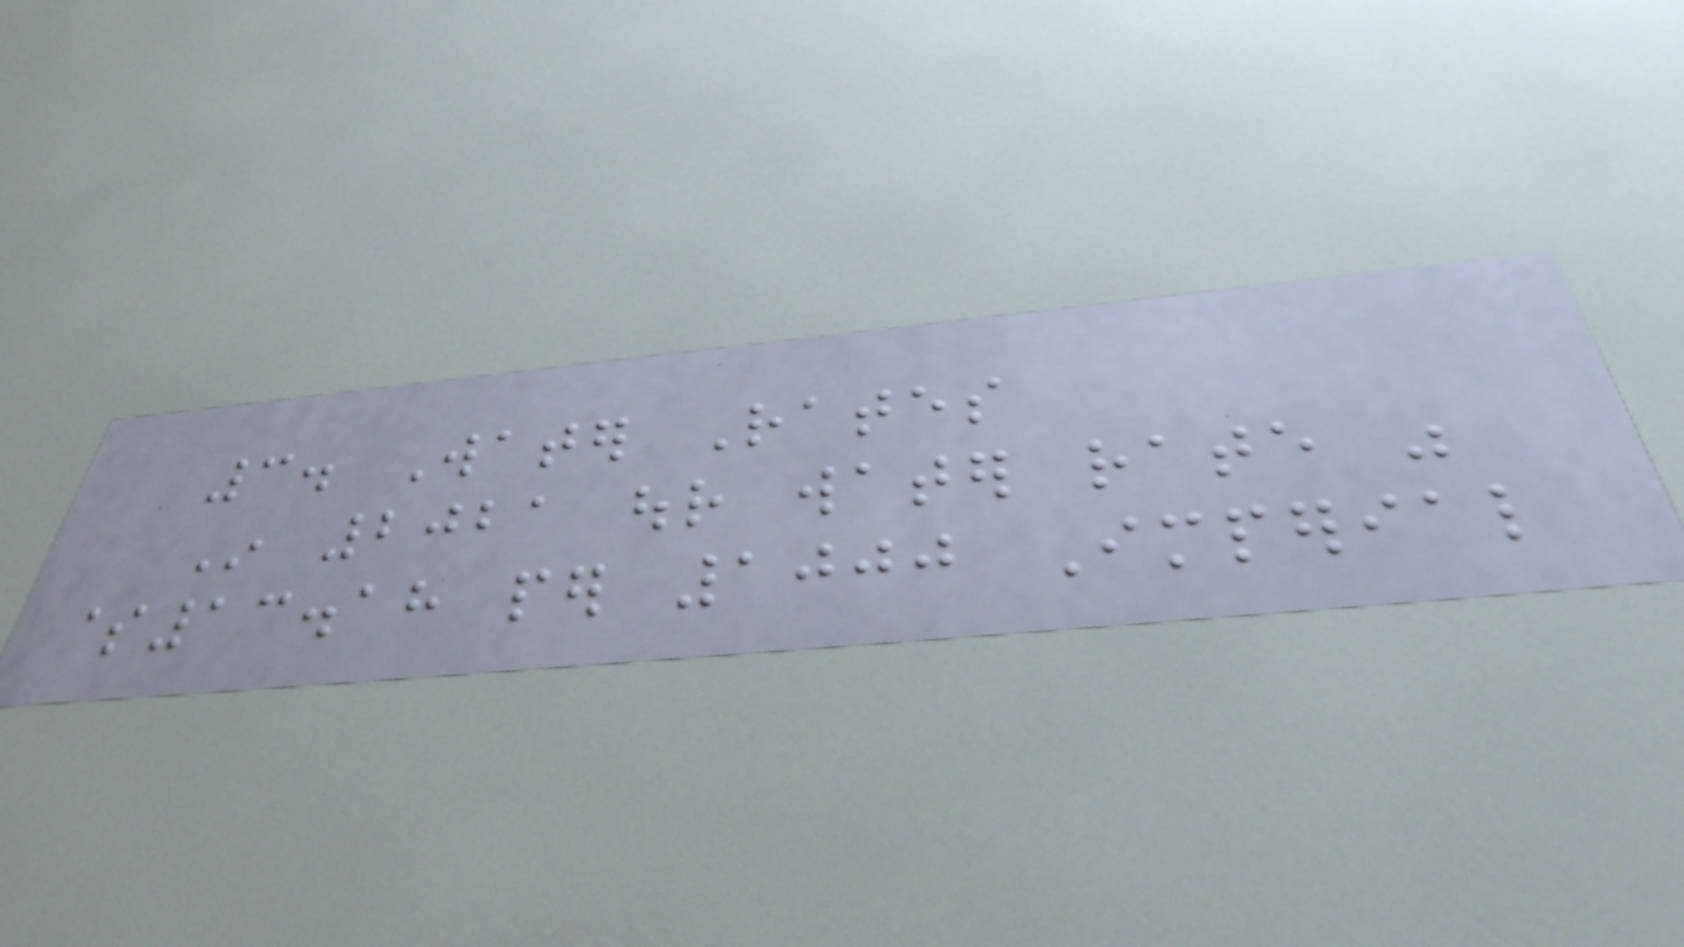3. Water Rates
In 2021 our water rate was
$13.18 per 1000 Imperial
